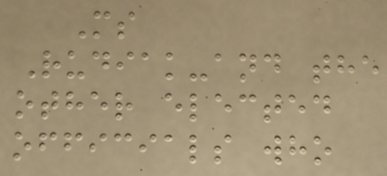Ms
Rudiak-and the
other elected
officials who
